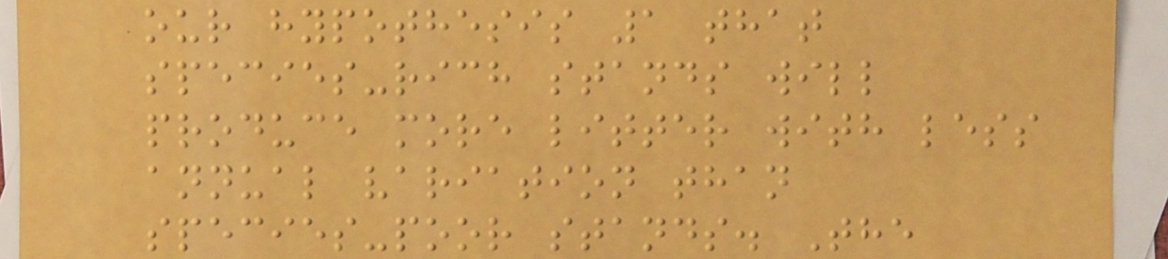our hypothesis 1 that
species-rich stands will
produce more litter with less
annual variation than
species-poor stands. The
